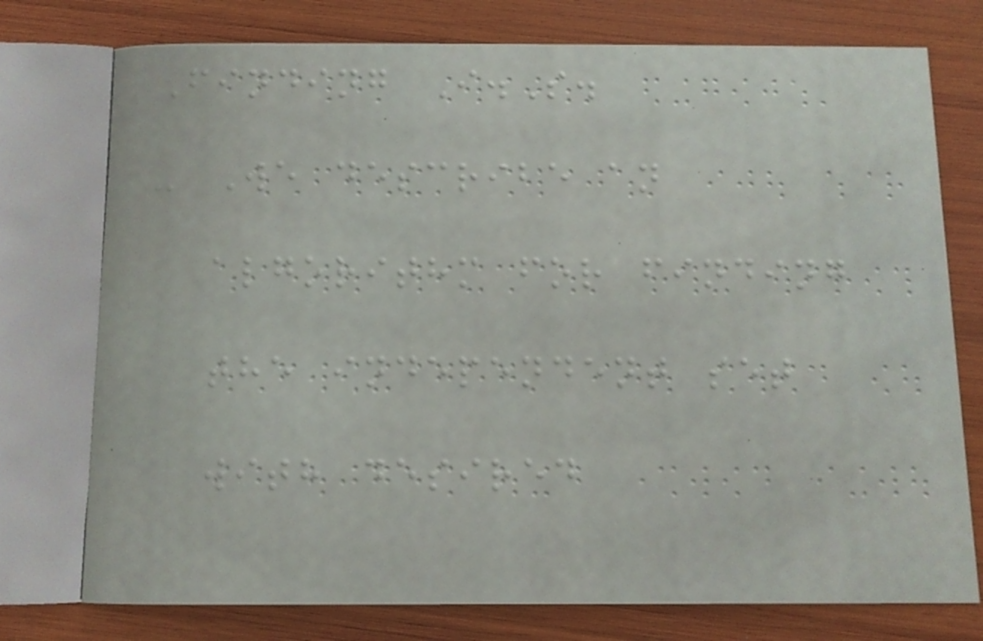Finding I.S.
- We describe an
algorithm for finding
the independent set
with desired
